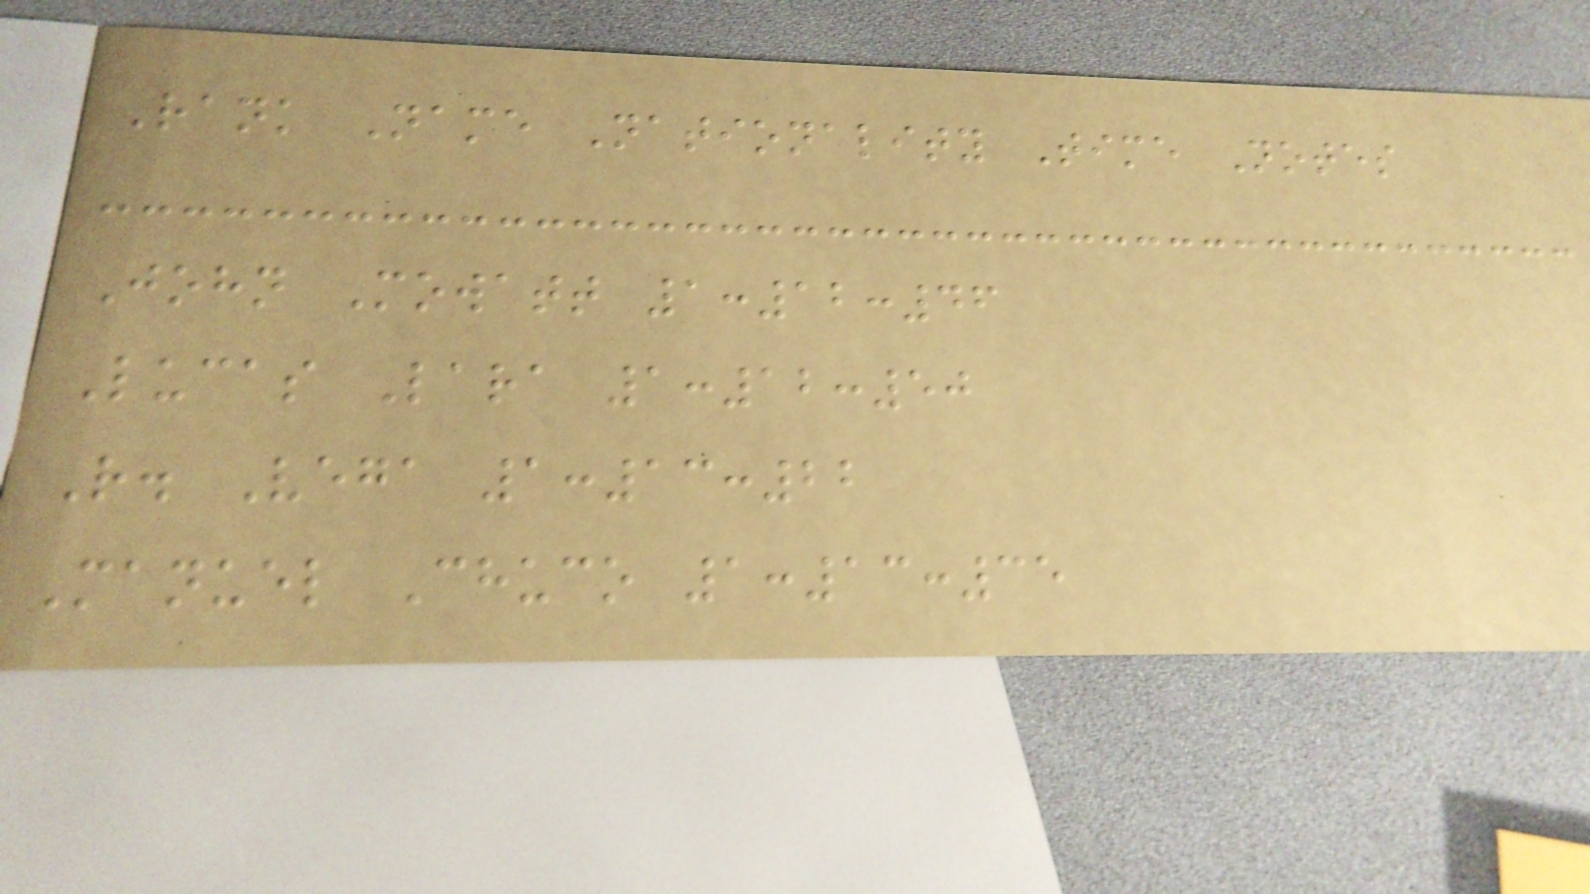Rank Name Nationality Time Notes
John Mowatt 1:12:46
Lucas Lara 1:12:50
R. Vega 1:13:22
Manuel Chuco 1:13:35
